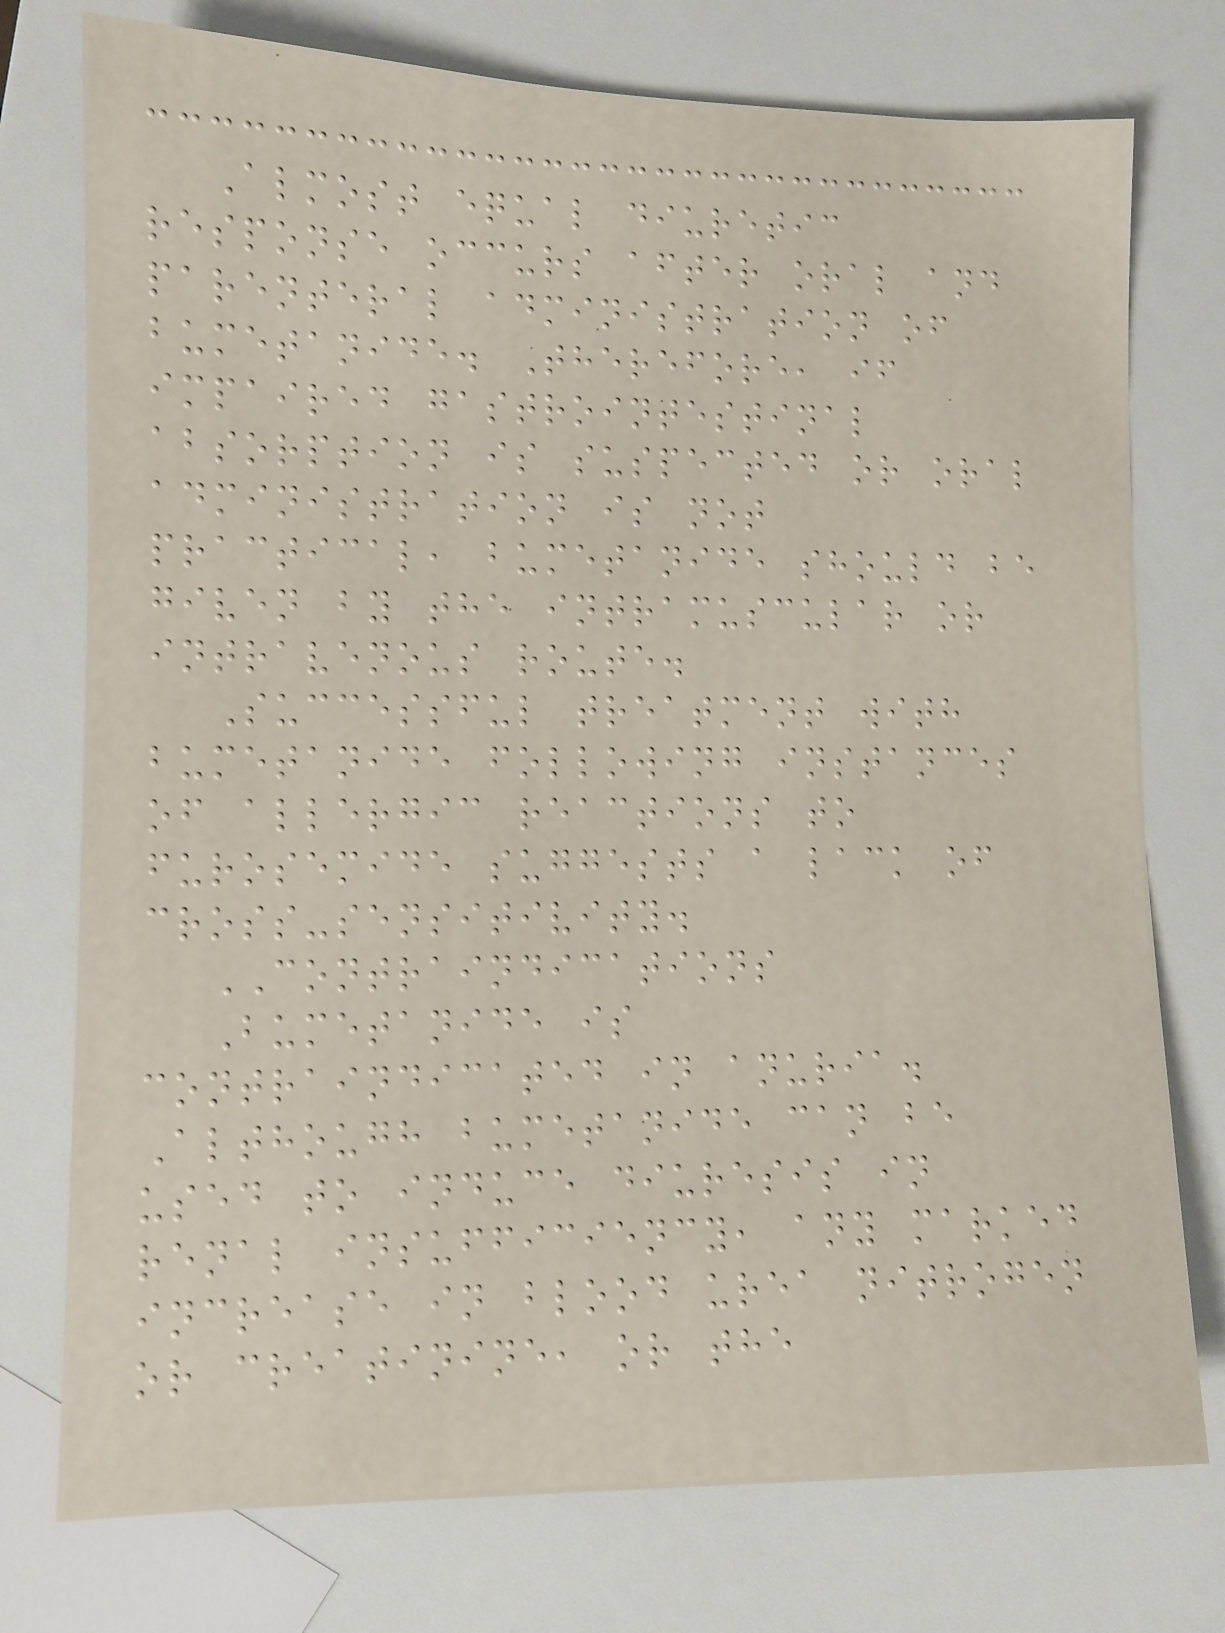Almost equal diuretic
response occurs after oral and
parenteral administration of
bumetanide. Therefore, if
impaired gastrointestinal
absorption is suspected or oral
administration is not
practical, bumetanide should be
given by the intramuscular or
intravenous route.
Successful treatment with
bumetanide following instances
of allergic reactions to
furosemide suggests a lack of
cross-sensitivity.
CONTRAINDICATIONS
Bumetanide is
contraindicated in anuria.
Although bumetanide can be
used to induce diuresis in
renal insufficiency, any marked
increase in blood urea nitrogen
or creatinine, or the
